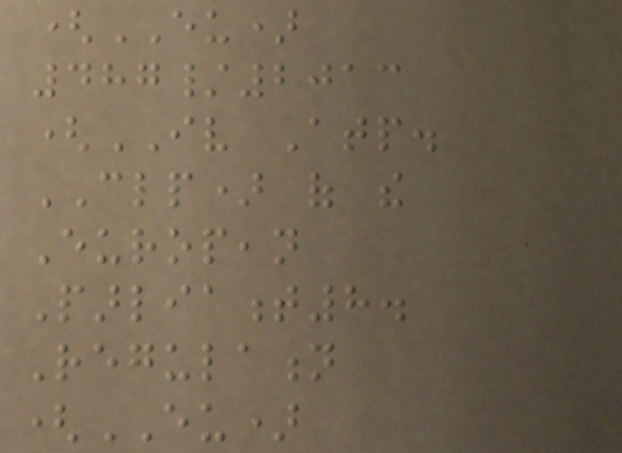(EU)
487/2013
(IV Atp.
CLP) of the
European
Parliament8.
Regulation
(EU)
